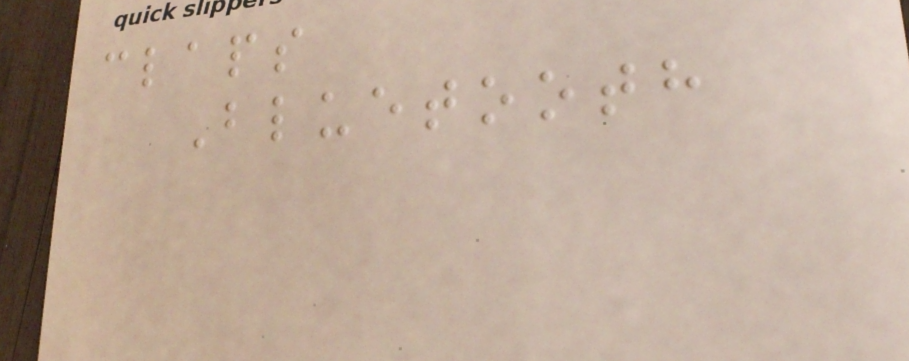claps
Bluetooth
